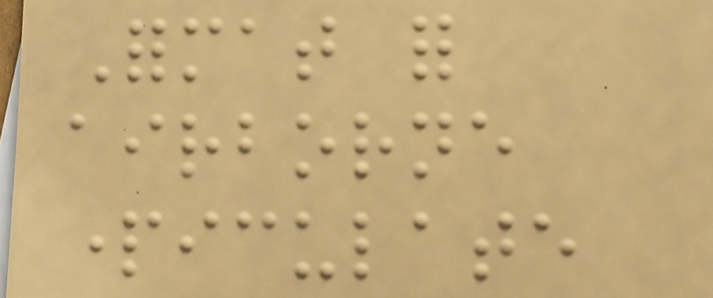Format for
airborne
particulate
